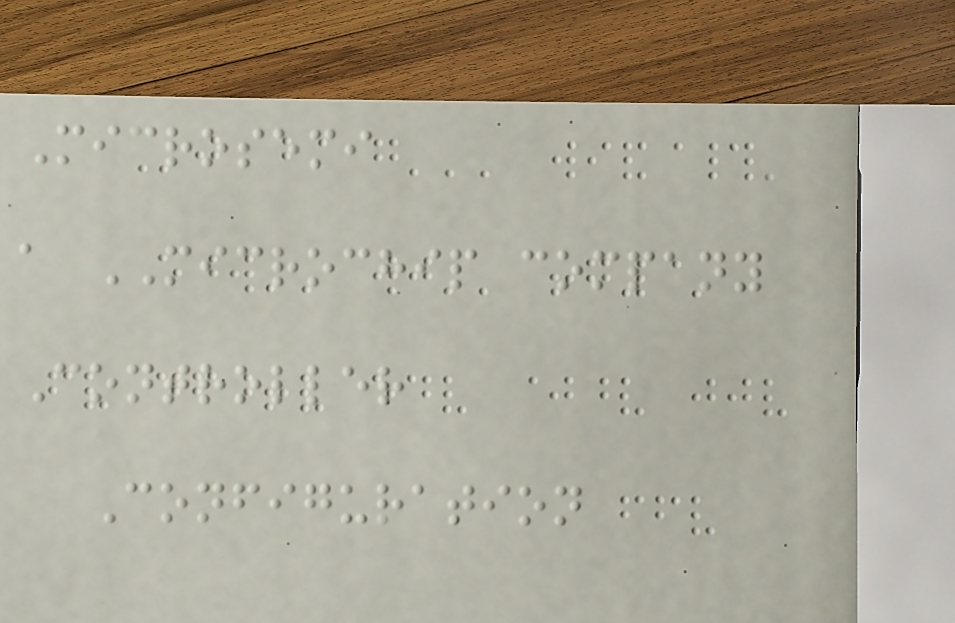Microsemi
a MICROCHIP company
Controller
Configuration
